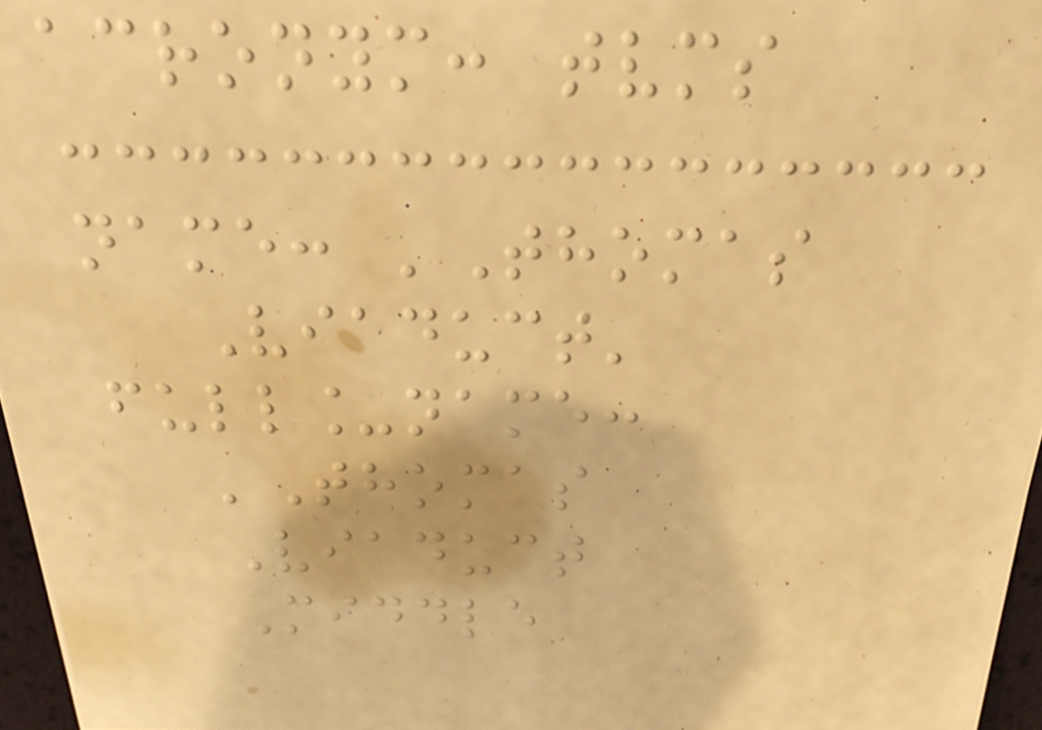acronym: tvms
name: 'Thomas
Viaduct'
full_name:
'Thomas
Viaduct
Middle
